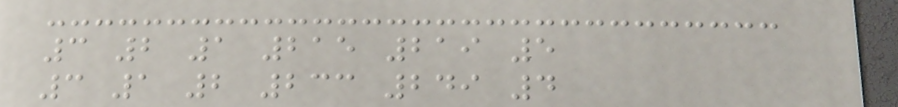3 2 1 215 219 5
3 1 2 233 249 4
